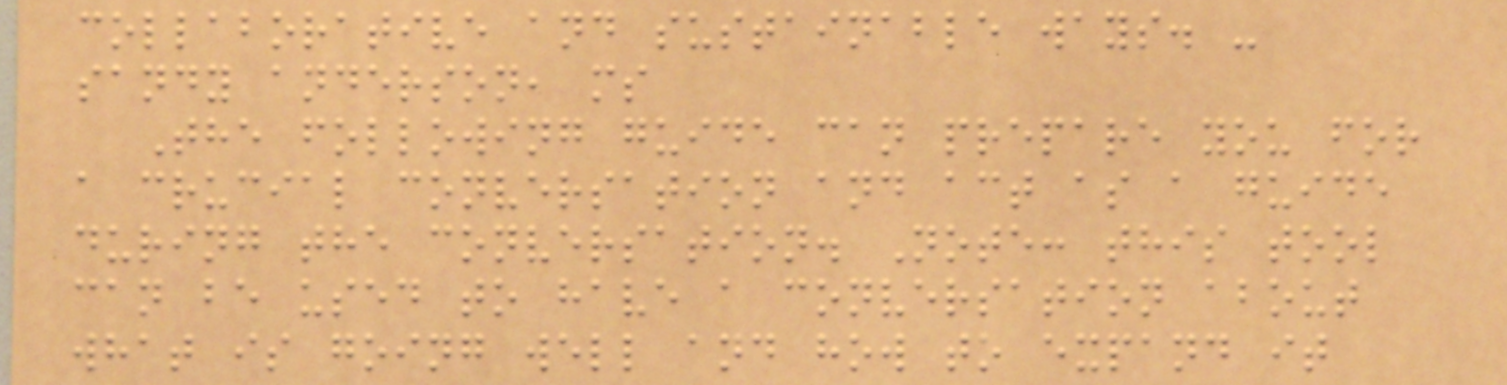collaborative and sustainable ways. -
sandy anderson, ms
The following guide can prepare you for
a crucial conversation and act as a guide
during the conversation. Note: this tool
can be used to have a conversation about
what is going well and how to expand it
